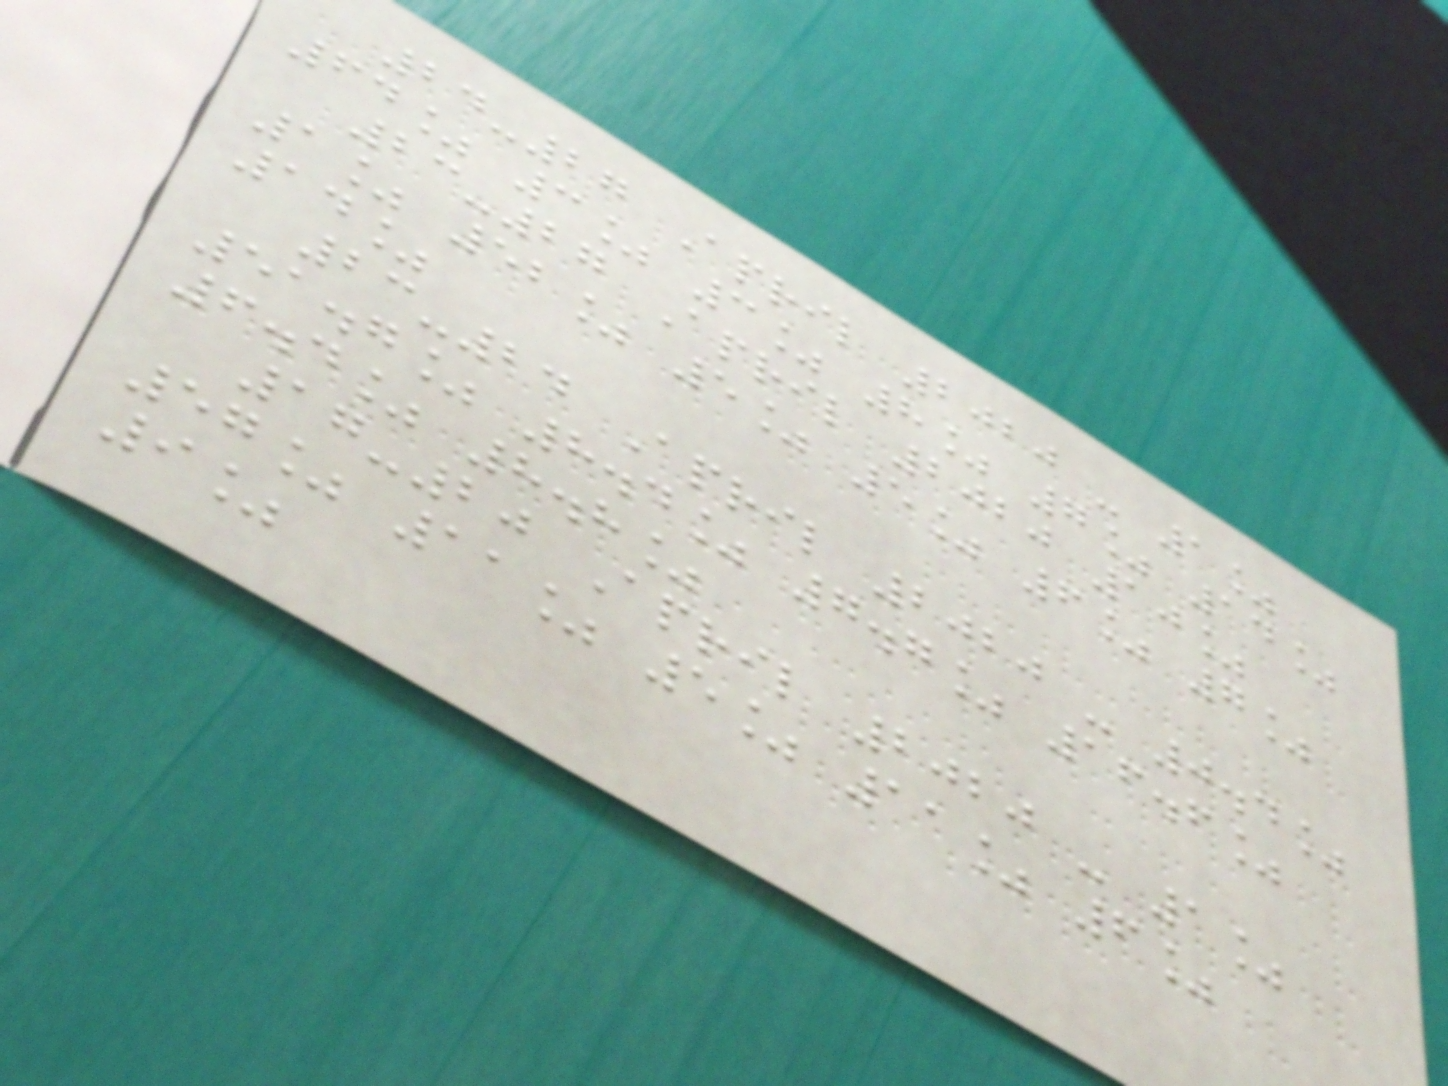24-27 April 2020 - 1%
64% 3% 3% 8% 7% 14%
23-27 April 2020 10%
1% 52% 5% 5% 6% 7%
14%
23-24 April 2020 - 0.4%
51.7% 8.4% 7.7% 16.6%
6.4% 8.8%
17-20 April 2020 - 1%
57% 11% 5% 11% 6%
9%
